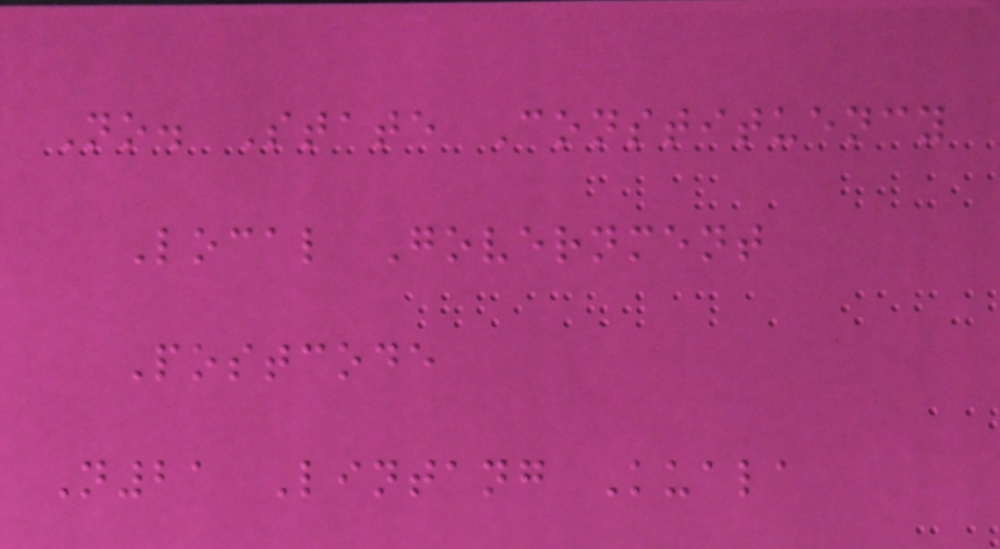No. State Constituency
Local Government
Postcode
N21 Lintang Kuala
